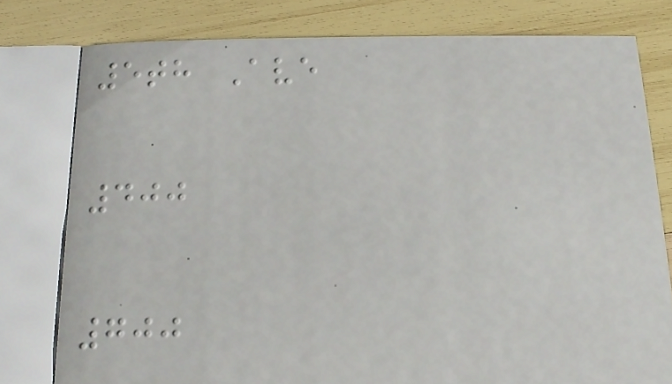5th Ave
400
700
